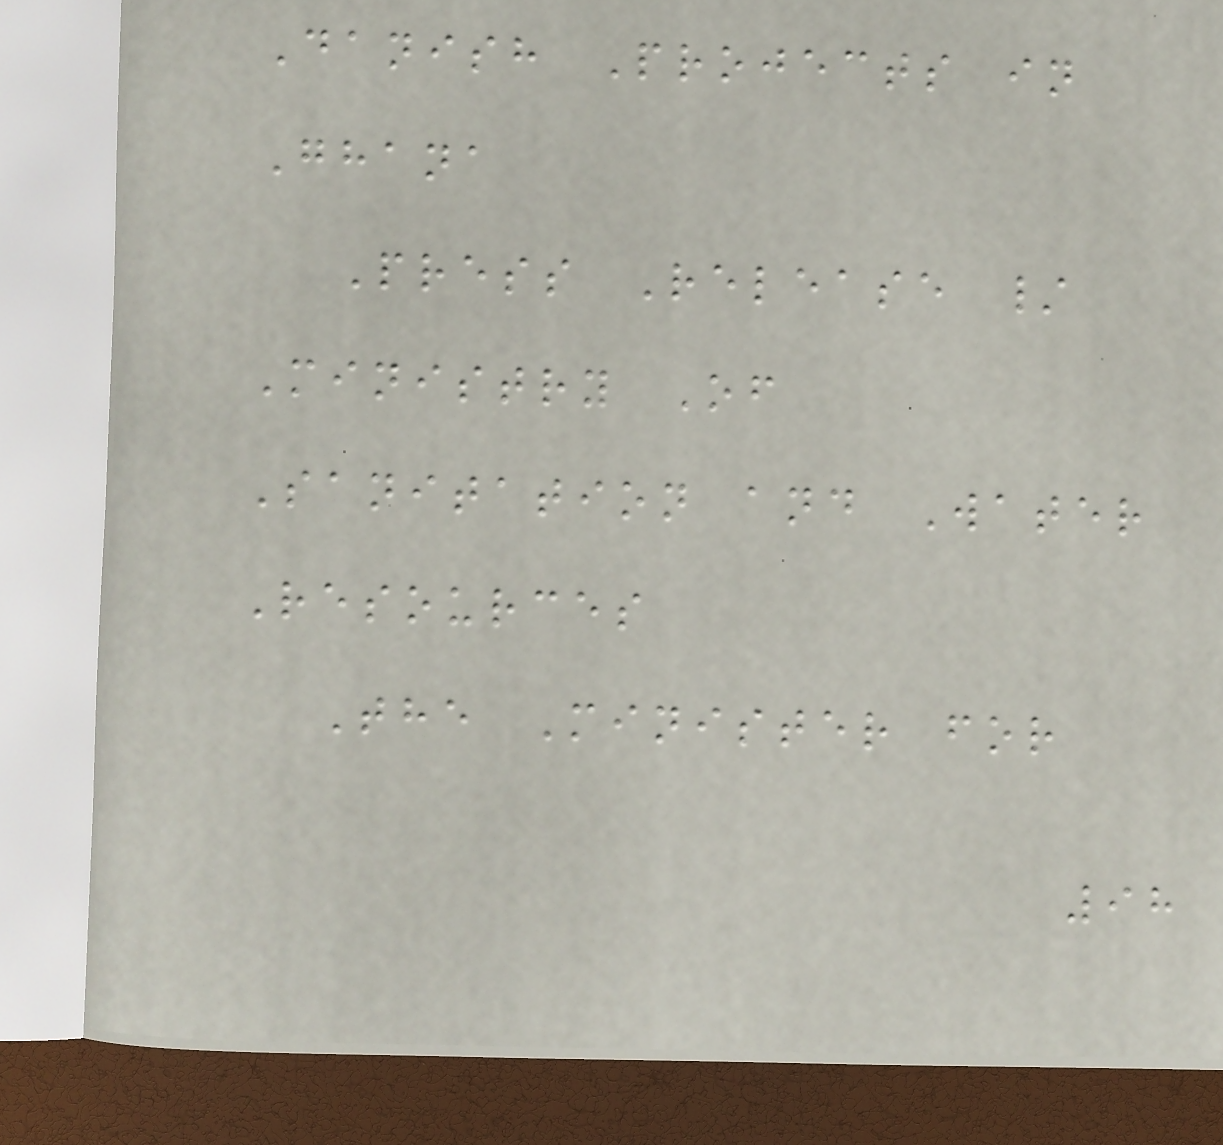Danish Projects in
Ghana
Press Release /
Ministry Of
Sanitation and Water
Resources
The Minister for
98
